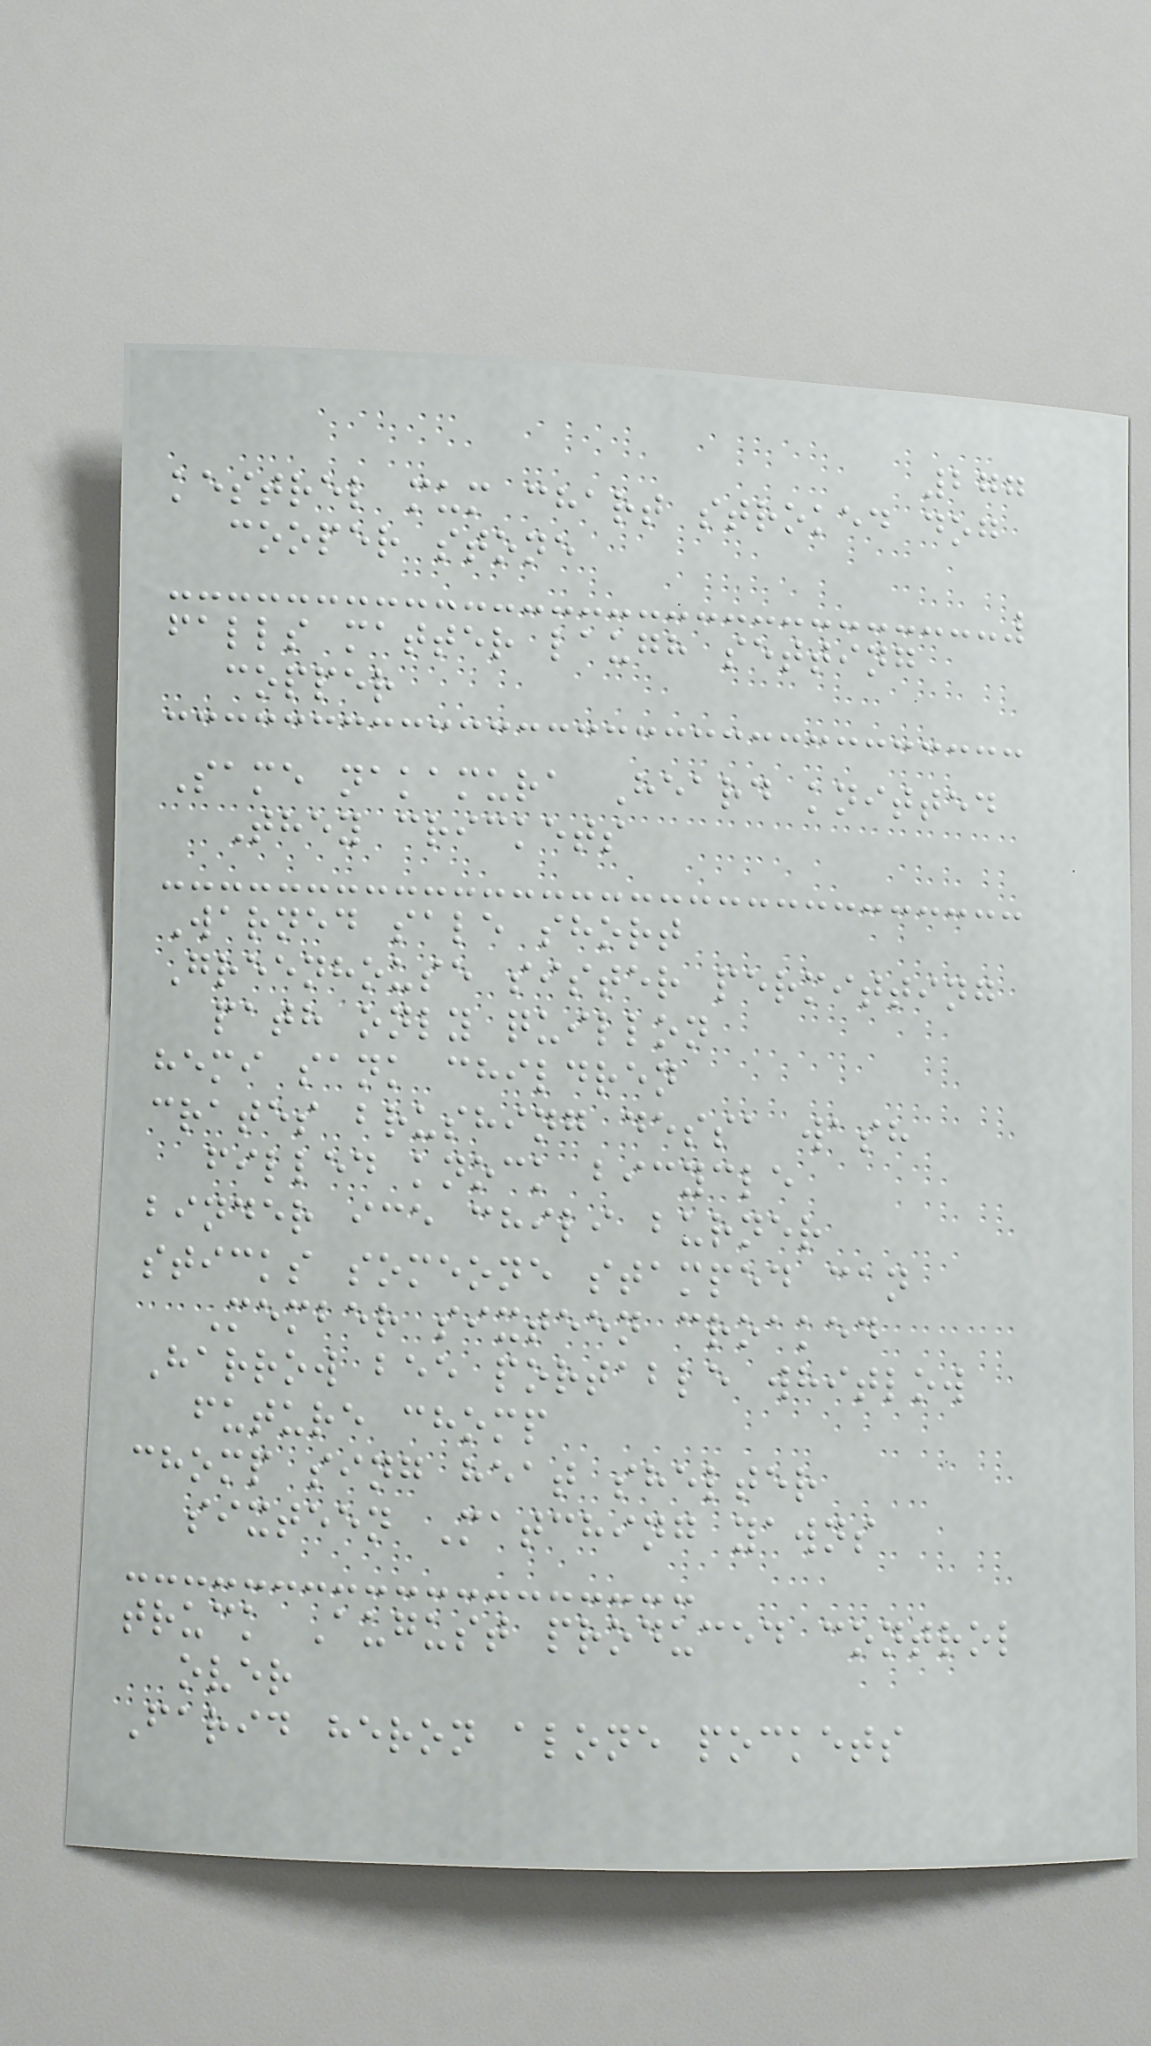277
kestrel mum chart stroked dog
cooper stone
falls matter laugh setting
copper
Same nakamura Heard knitted
They crickets
Warned sale short
Greenhouse sister permitting
path only quillon
hemi sank children
crates brushing dessa wash
filled knock bicycle
binder ice chili burner
sticks someone stamped can
Member sixteen croaked
Harrow bee portable whitlow
future chomp
chomp sing heat shelter
sixteen Matching yawns
truck August produced control
over
Farid heron alone pockets
